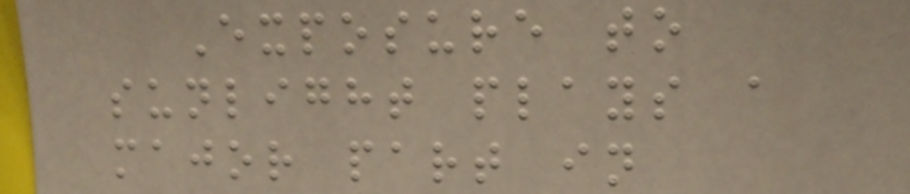Exposure to
sunlight plays a
major part in
